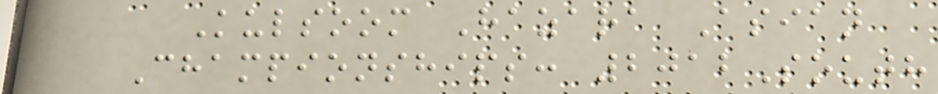Kulsoom Hazara Asian
Championships: 2012South
